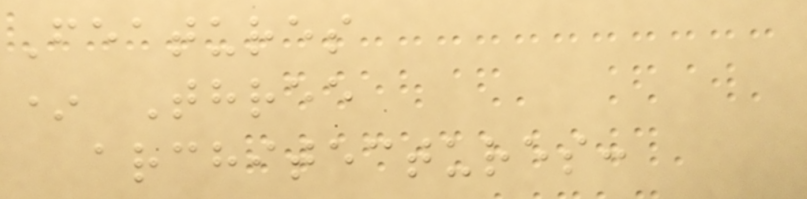Features
* Three
architectures:
